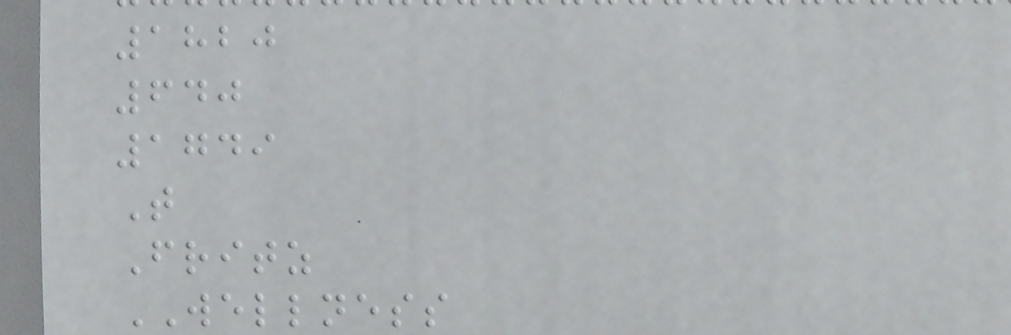1820
640
1749
T
Fritz
WELLNESS
